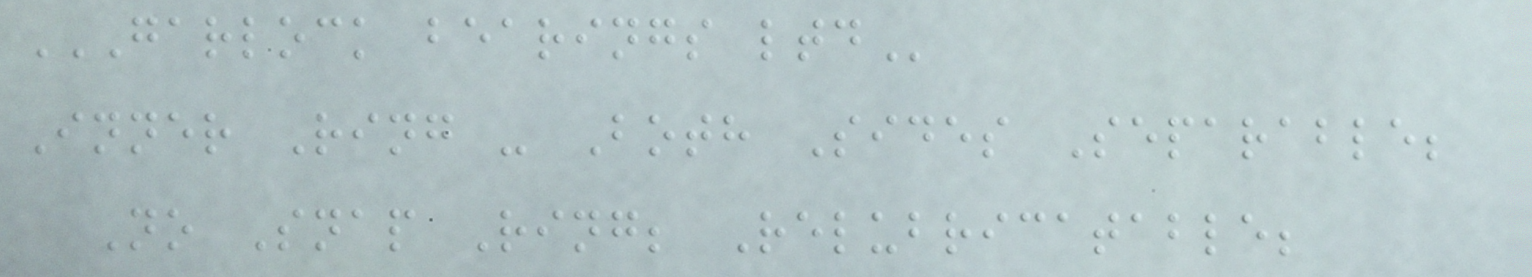GARLOCK BEARINGS LTD
Inner Ring - Both Sides Separable;
No Snap Ring; Relubricatable;
